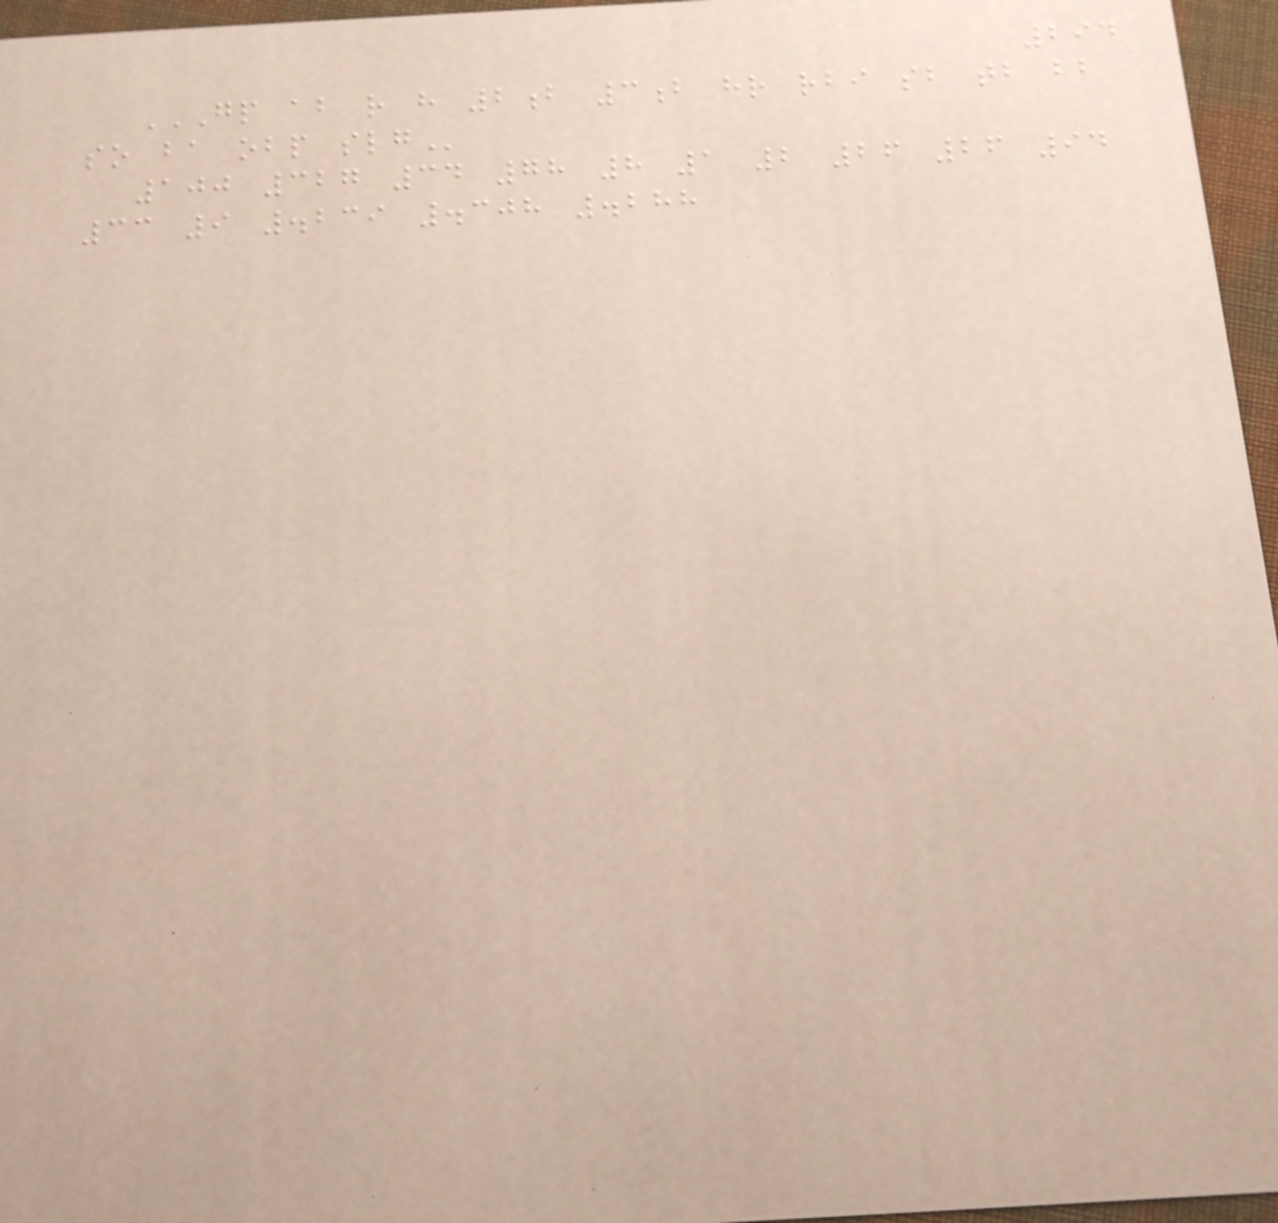294
GP AB R H 2B 3B HR RBI SB TB BB
SO BA OBP SLG
100 327 34 78 8 1 2 26 26 94
33 9 .239 .308 .288
